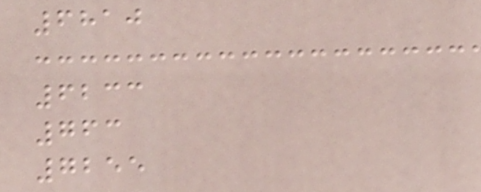6810
6233
763
7255
